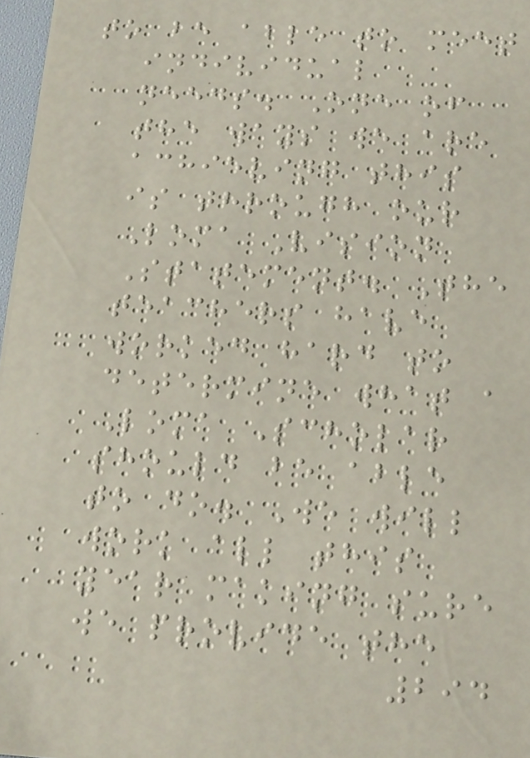to be able to meet
individual
needs. One of
the ways we are
achieving this
is through our
Loma Vision
Statement. The
teachers have
worked hard to
determine what a
Loma Scholar
should be able
to do. We will
work all this
year making sure
we provide the
294
